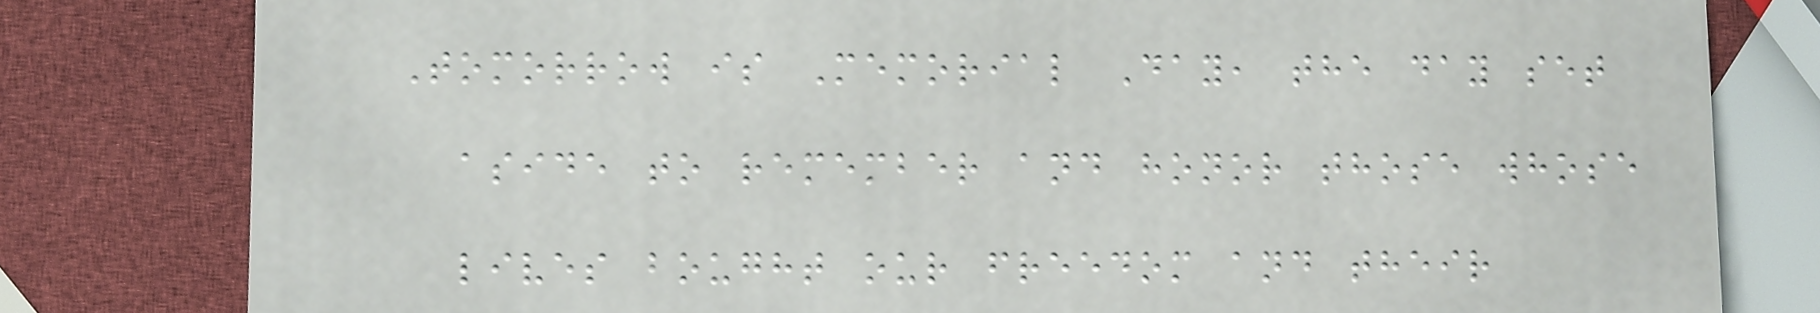Tomorrow is Memorial Day, the day set
aside to remember and honor those whose
lives bought our freedom and their
